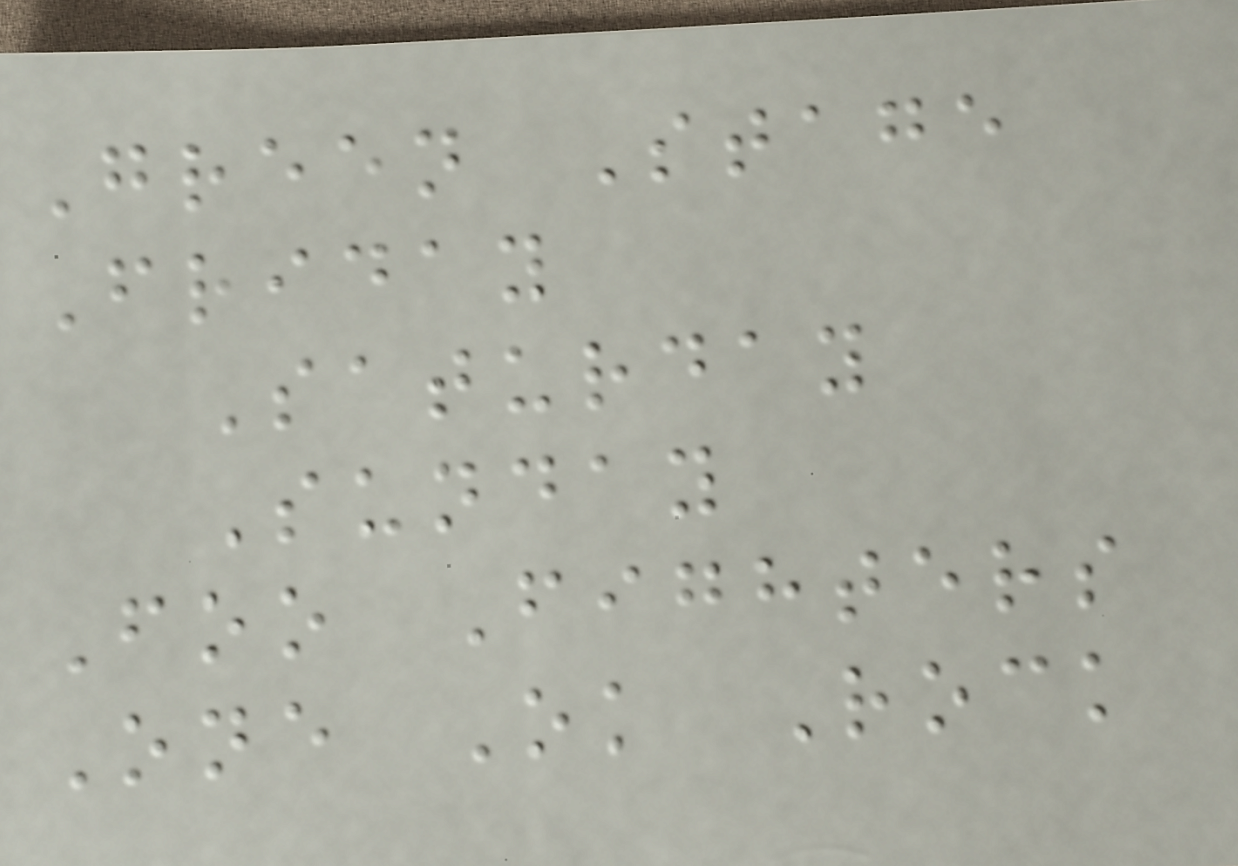Green Stage
Friday
Saturday
Sunday
Foo Fighters
One Ok Rock
